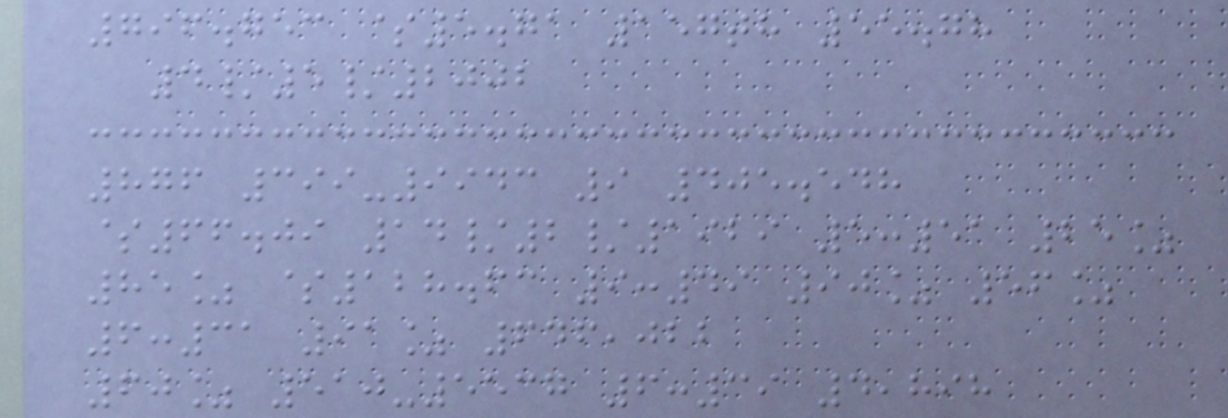796.753 $5.71 157th 55.78
4/5/2002
876 399-9943 9 405.548
$66.09 14/2/1929 5:51 25%
85% $128.63 9:49 90% 56%
6:31 91% 646,022
60% 510-5537 6:39 4,898
